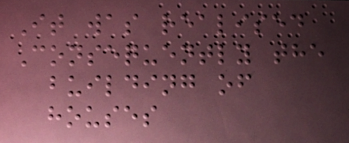It was realised
Consequently the
building of
houses
